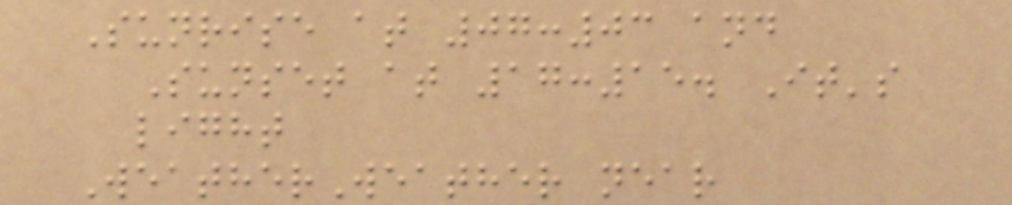Sunrise at 07:03 and
Sunset at 17:15. It's
light
WeatherWeather near
